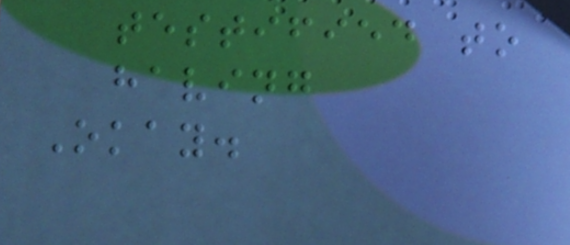testified to
having
Okay.
